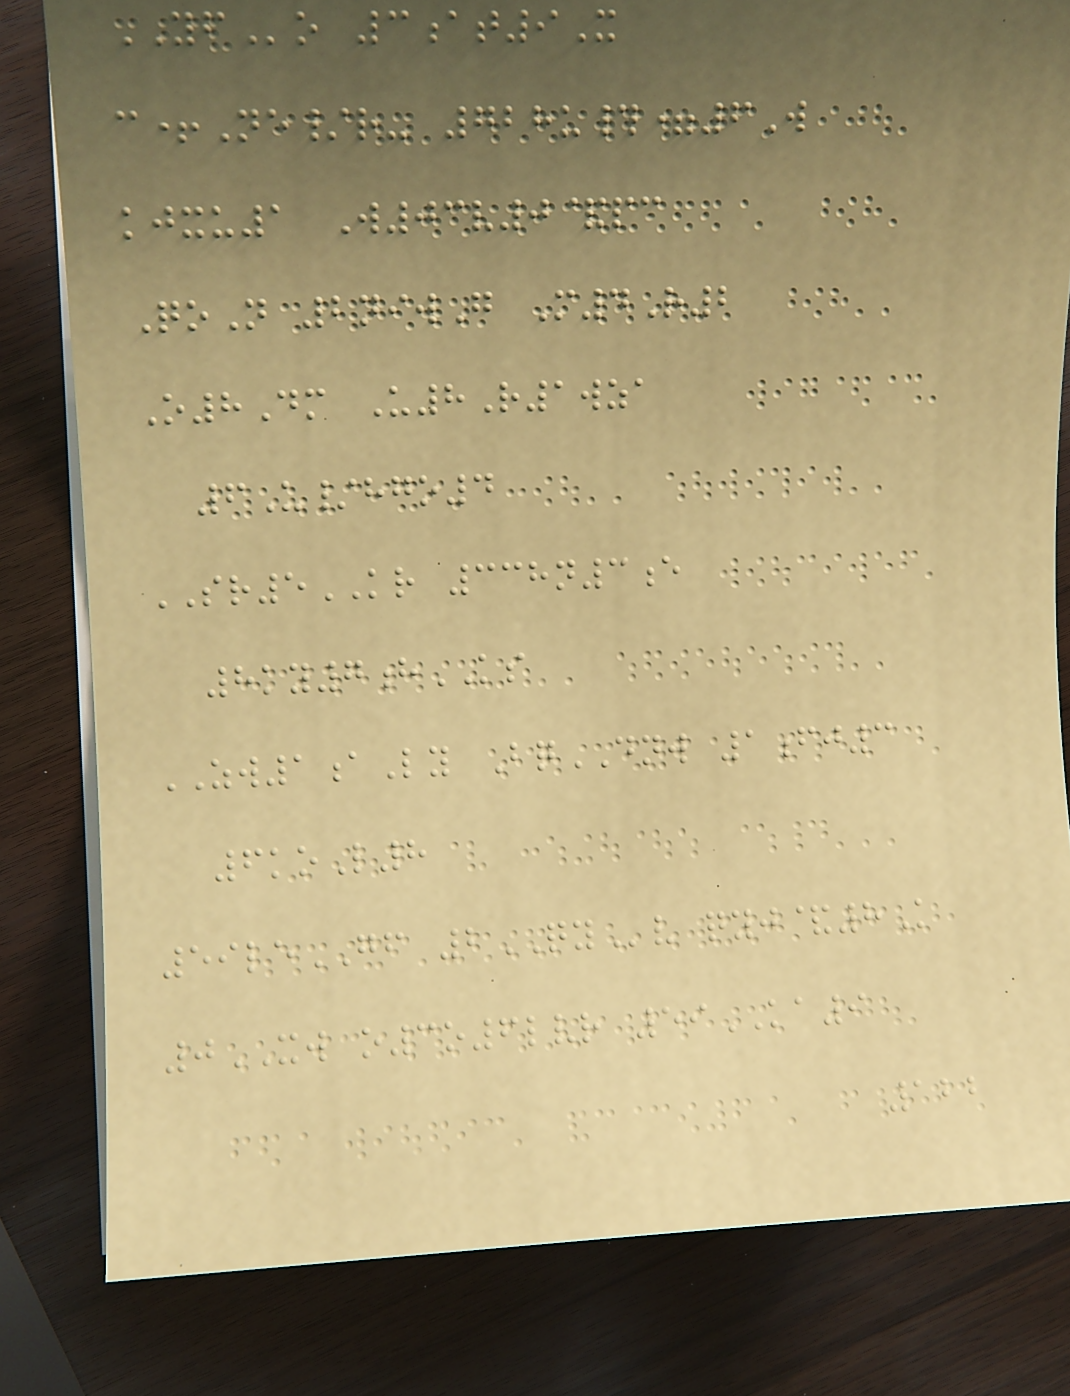YFo 3at9X
c+Ne/r- 728u#=6W
kjxu1 W03v0&pc
QoN 2niwG M4R2
O8Dm U8R1wza
6U/hgo4
SR5KR 338n3e
8ky7hKS
ZW1aLy BqDNW 1fj3
6koL8
59leGF 2QYv qyj&8K
0XW o3o6lvr 59KA9
122
